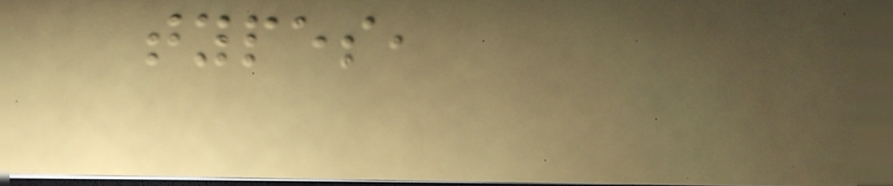types,
